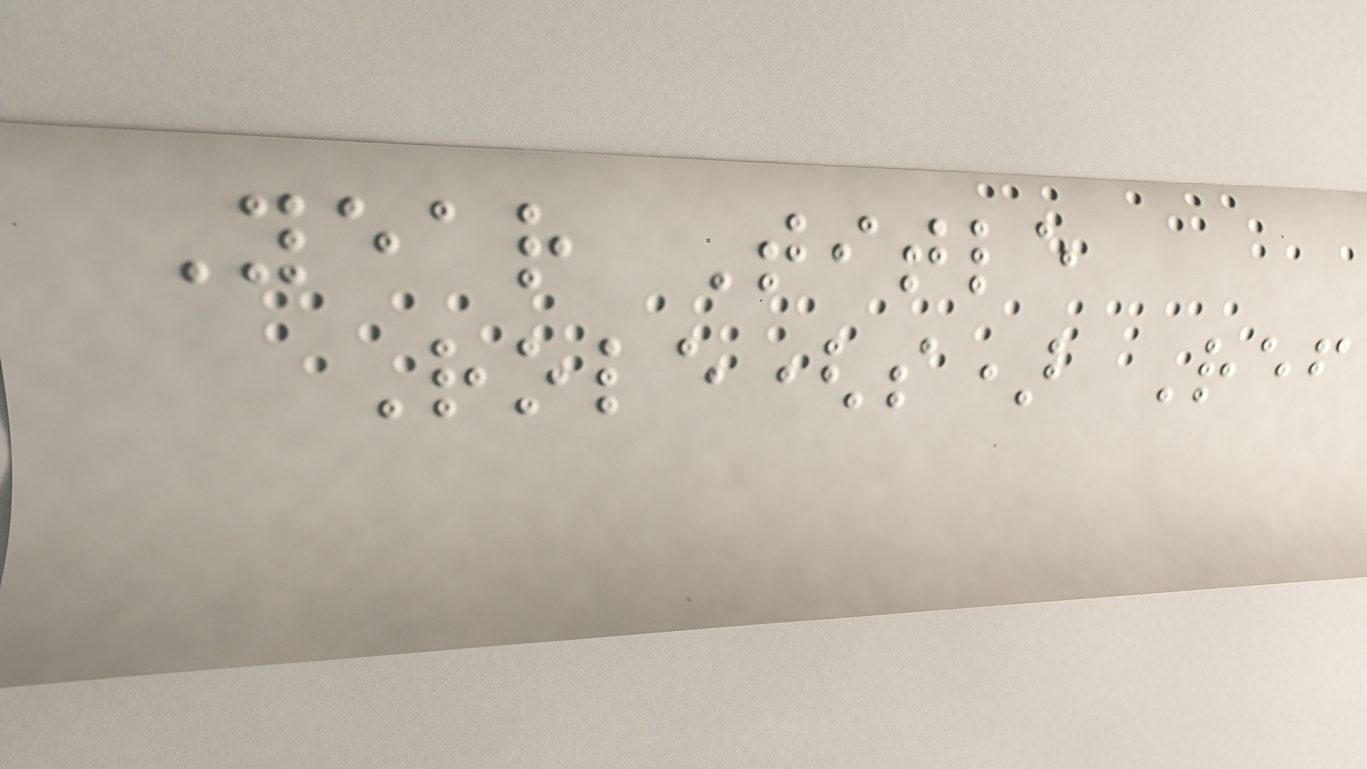Year Title
Role(s) Ref
